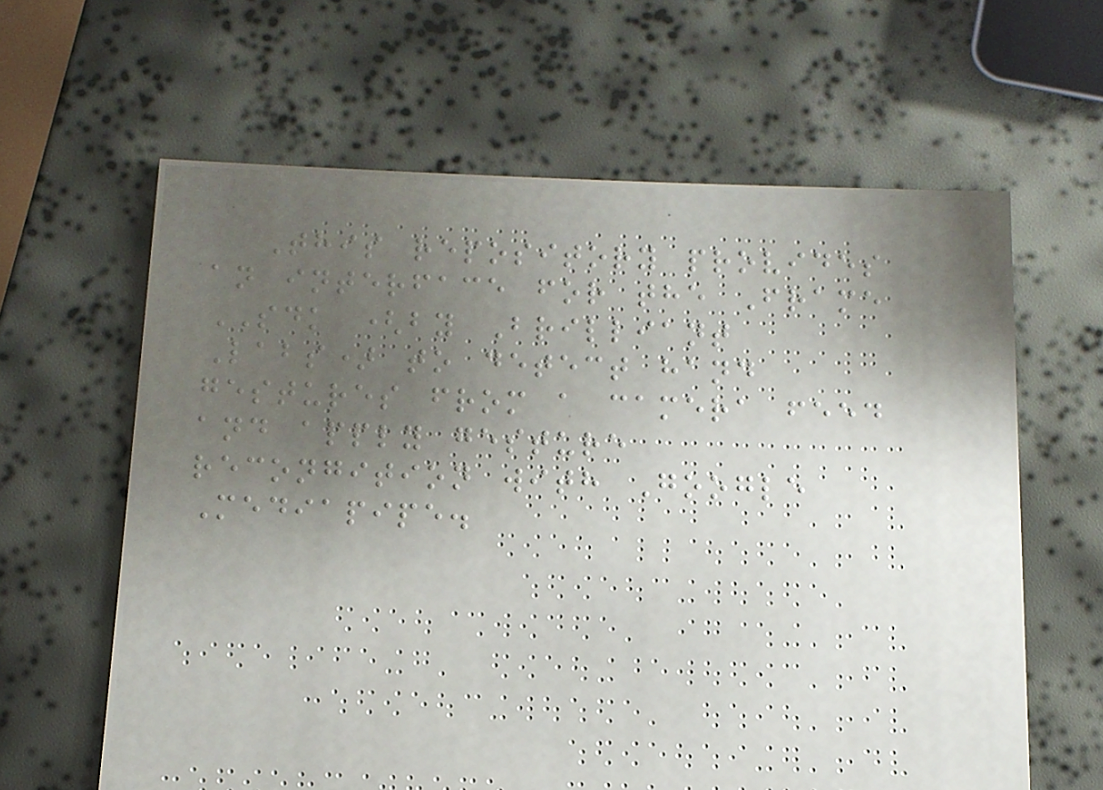This repository provides
an interface for the Frame
SDK (by Brilliant
Labs) to detect hand
gestures from a camera feed
and apply gesture
recongition with Google
Mediapipe.
